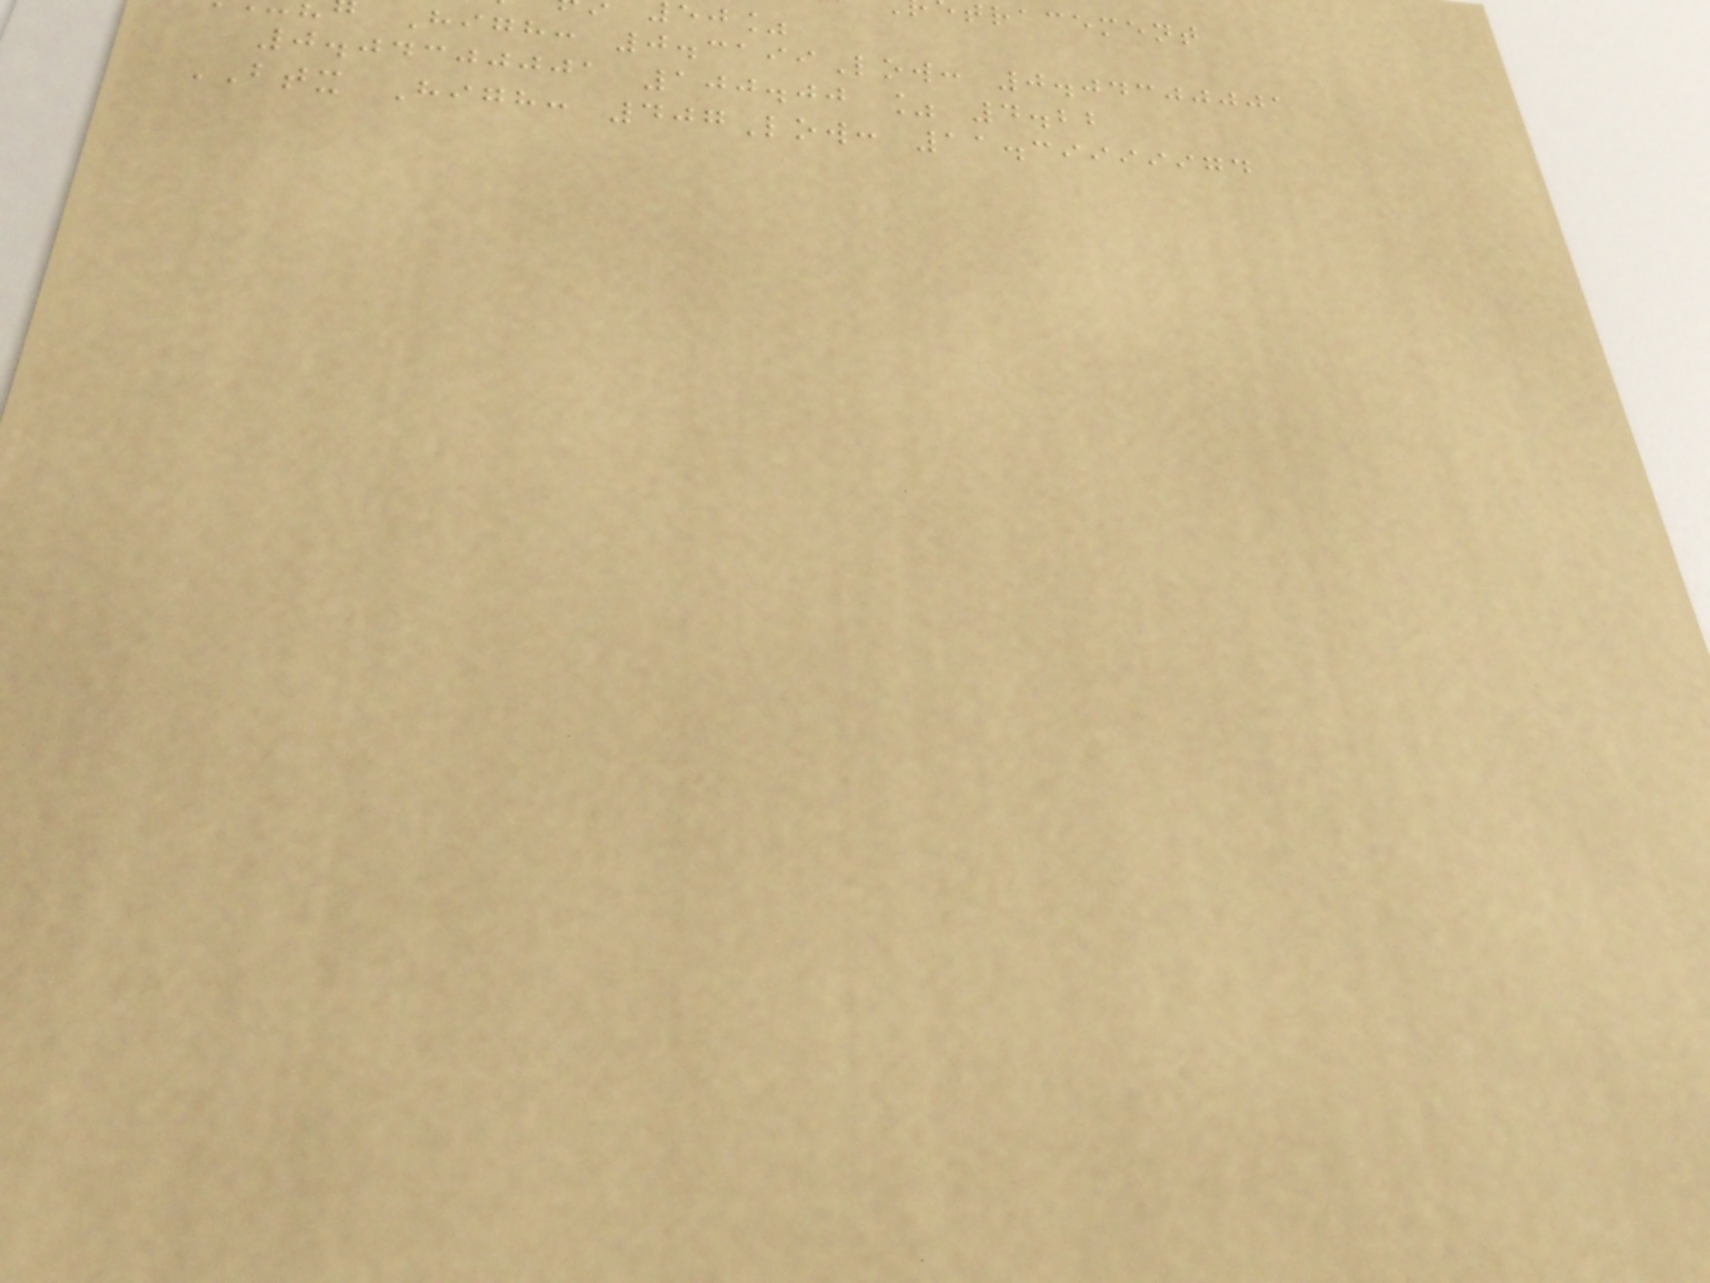tracement
High: 0.3199Low: 0.04300001
0.04300001 100.00 % 4.22
BTX High: 407Low: 11.39999974
